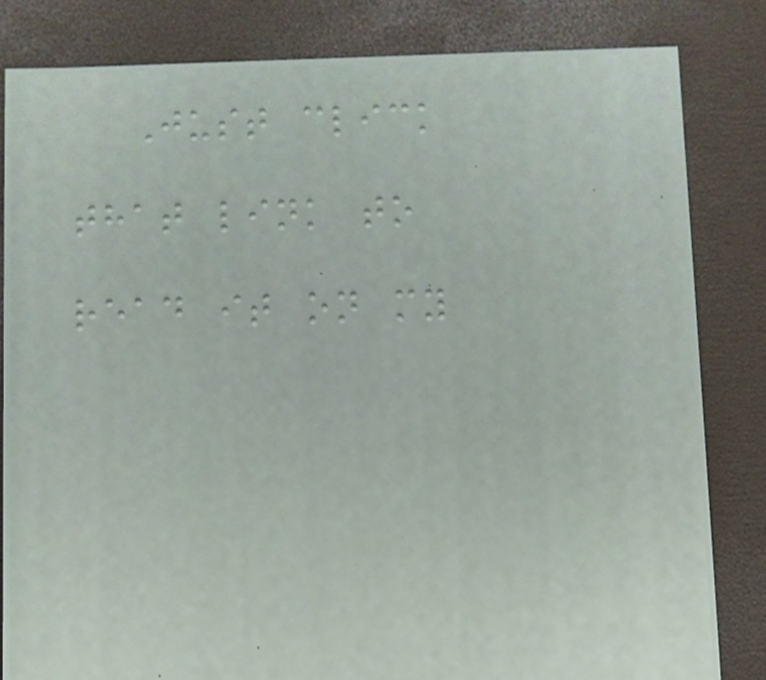Just click
that link to
read it on my
